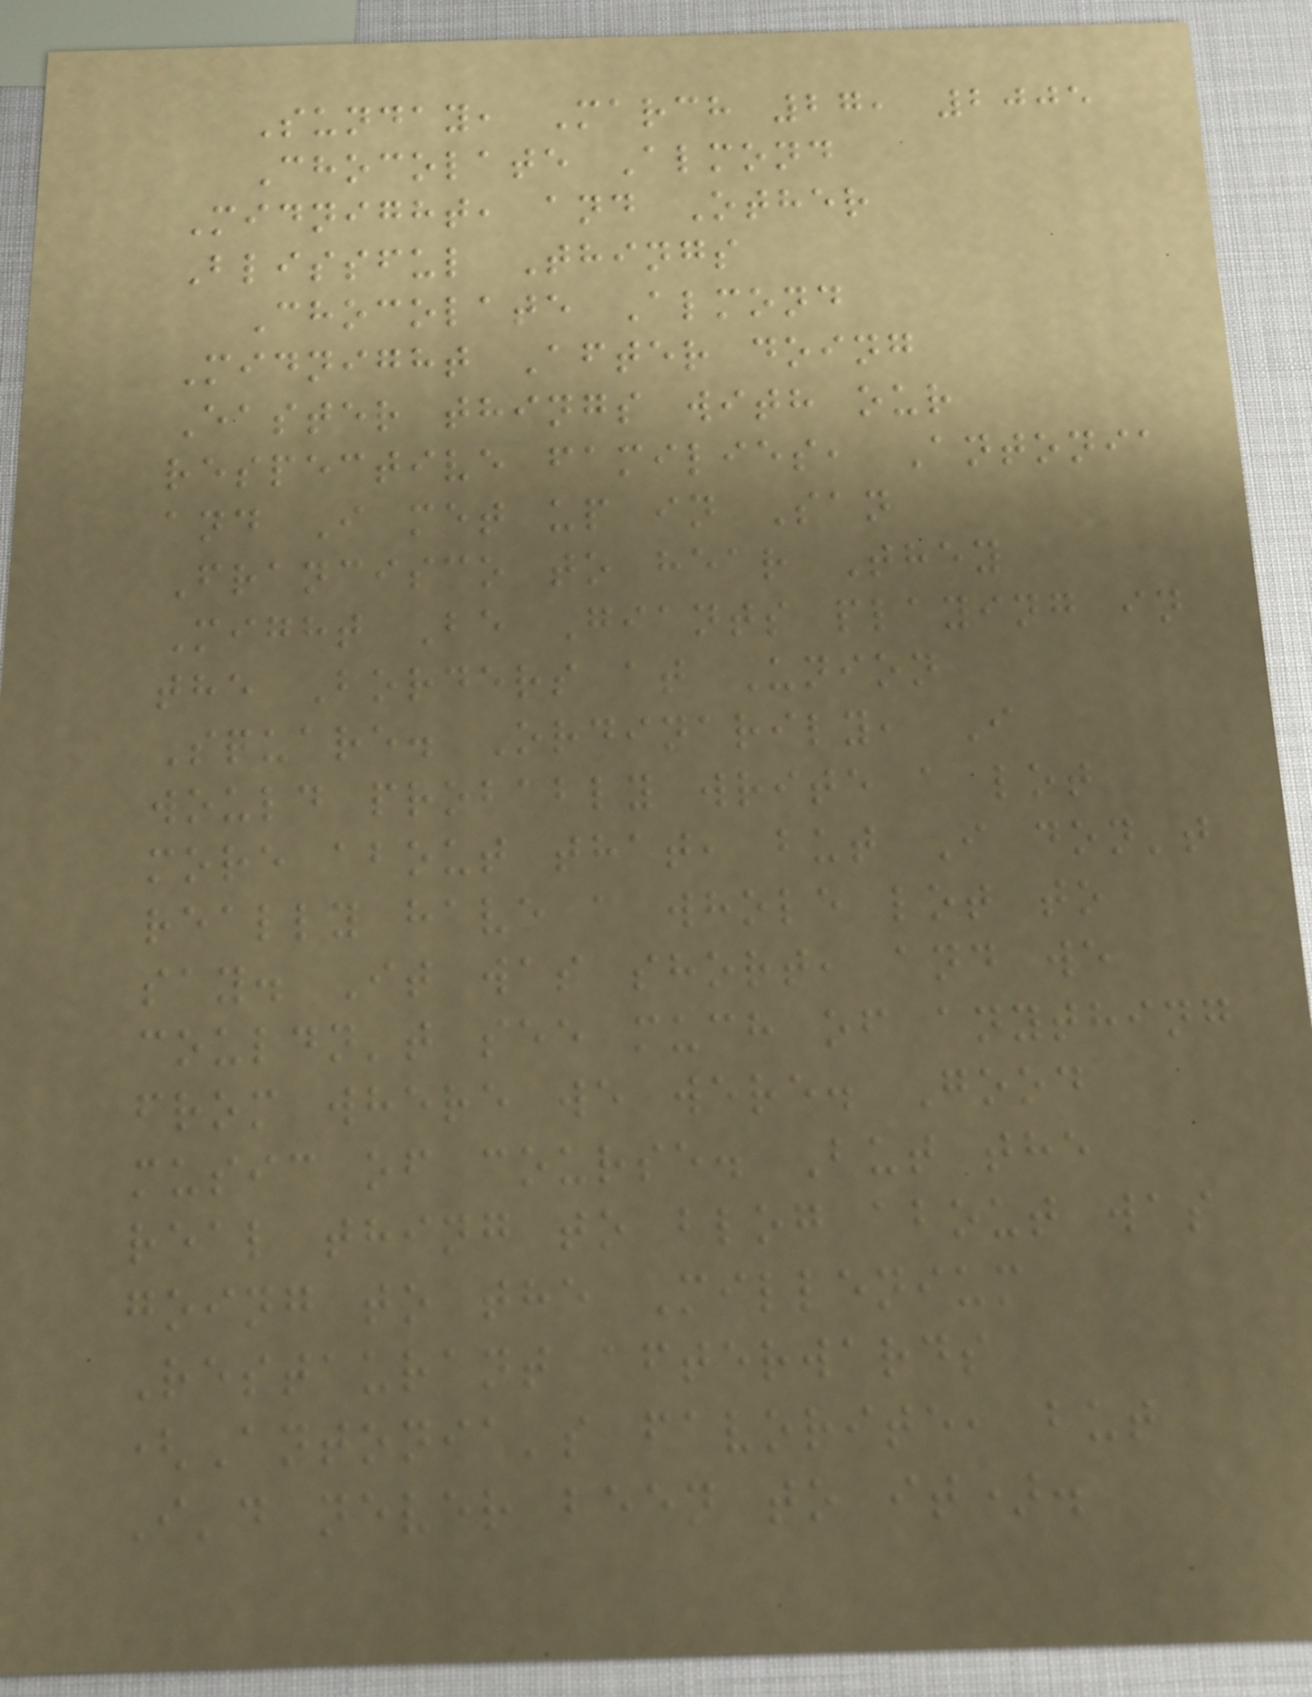Sunday, March 27, 2005
Chocolate Almond
Midnight, and Other
Blissful Things
Chocolate Almond
Midnight After doing
Easter things with our
respective families, Antonia
and I met up in San
Francisco to hear They
Might Be Giants playing in
the Borders at Union
Square. Ordinarily, I
would probably write a lot
more about that, but I don't
really have a whole lot to
say. It was short, and we
couldn't see much of anything
from where we were. Good
music of course. But the
real thing to blog about was
going to the Millenium
Restaurant afterwards
(Antonia's favorite, but
I'd never been to it).
